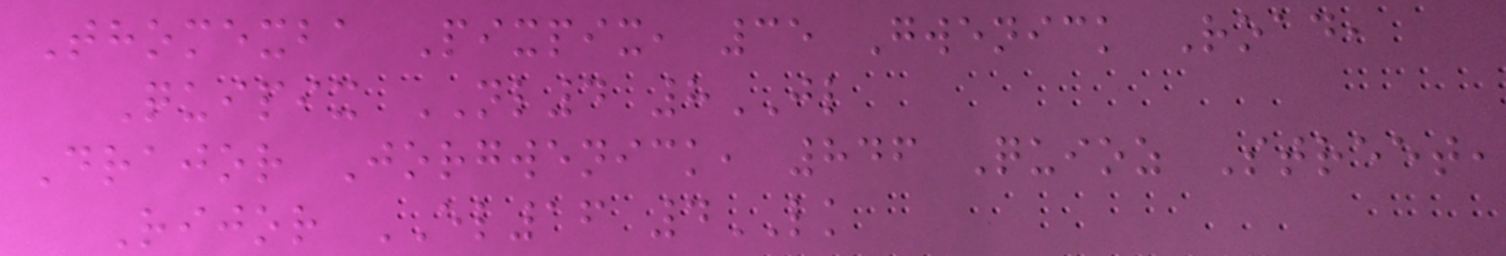Thomexba Pixpix, 35 Gwenick Road,
Quipix NL4 8JL
Drajor Jorgwenick, 846 Quioz Street,
Rijor EL16 4LK
